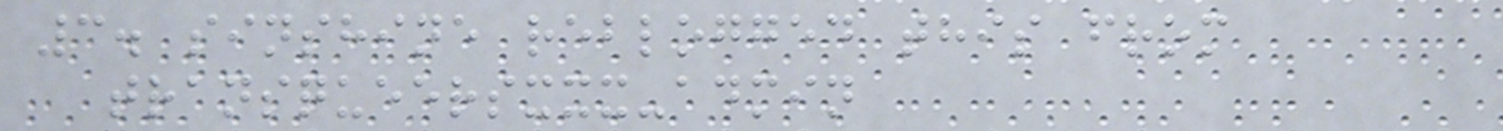3. sinshine reblogged this from
transqueersxxx-admin
